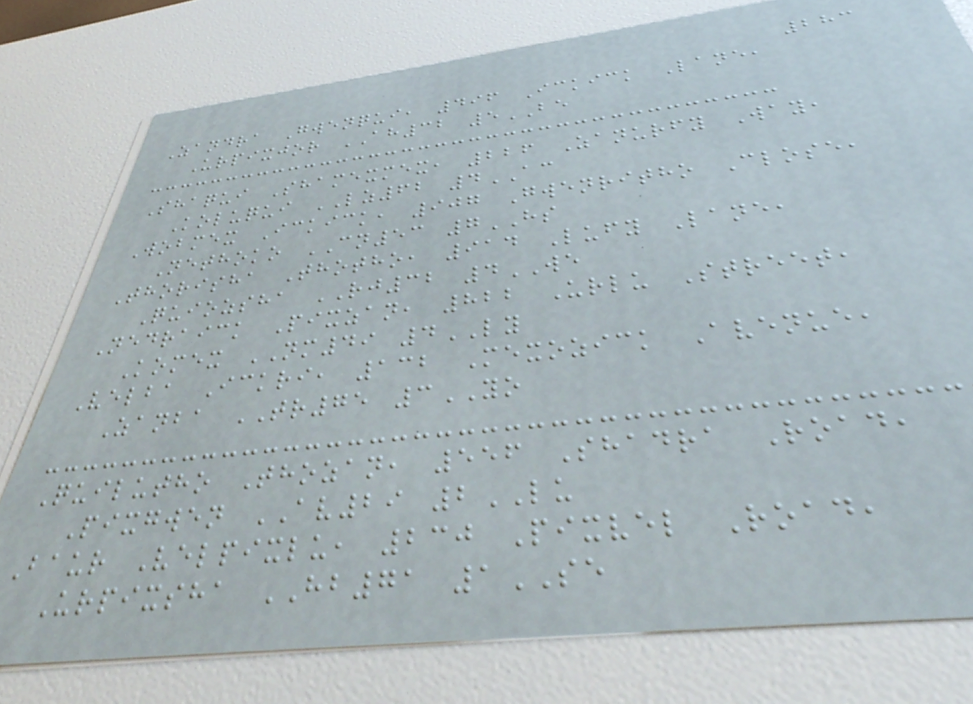283
Zandra Gwenqui, 496 Ickick Lane,
Urpixjor AH32 5BE
Shaqui Shamexmex, 226 Zanurfy Way,
Koluqui LZ62 4AC
Wobmex Ickick, 907 Gwenritho Close,
Nethoko CN53 7HS
Thorisha Thotho, 914 Lufy Lane,
Quiozsha RJ32 4WE
Nedraick Pixzan, 822 Urlu Street,
Komex NM49 4LY
Velba Ickri, 132 Mexozick Avenue,
Zanba TR75 3YO
Quilutho Thozan, 556 Shadra Road,
Pixgwen AV29 2LU
Baur Velpixlu, 230 Pixvel Road,
Urpixsha HB71 1SE
